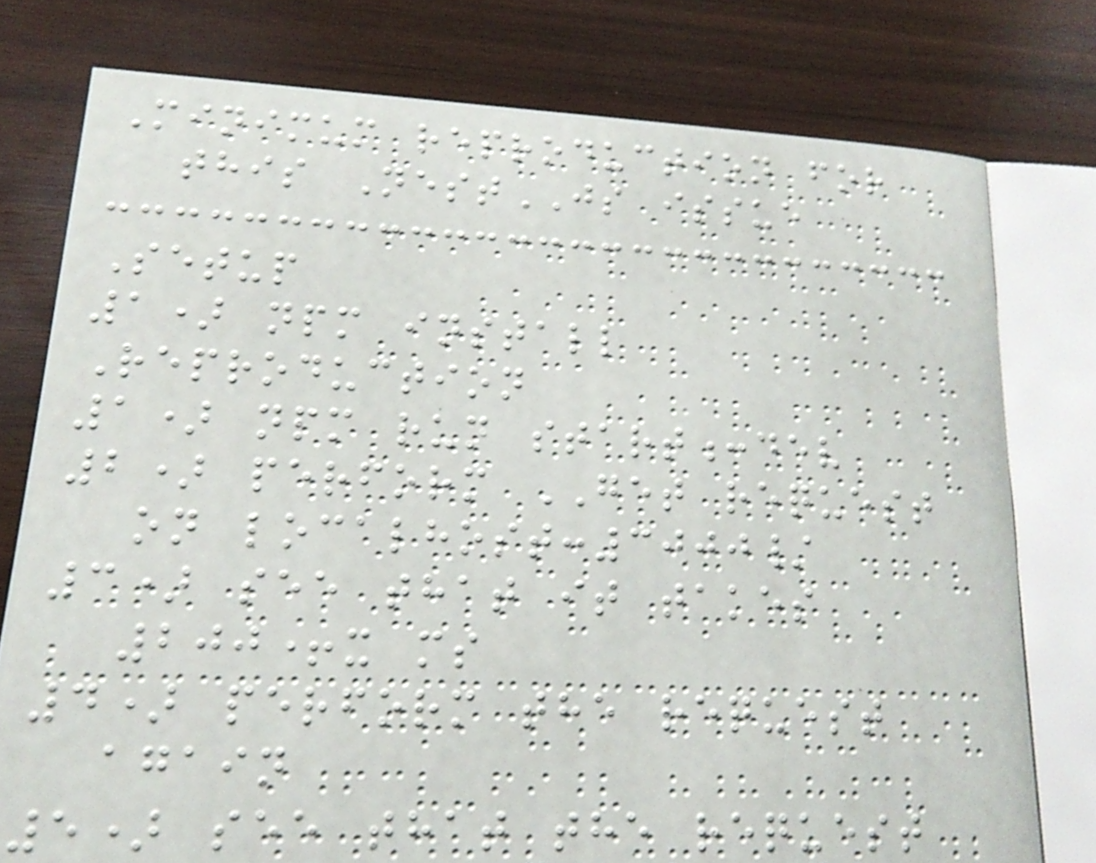Minimum reproduction for
this NestJS issue
Setup
1) npm install
Reproduction
1) npm run start:dev
2) perform GET request
on localhost:3000/
3) see that it takes
200+x ms
4) perform the request
again
5) see that the request
